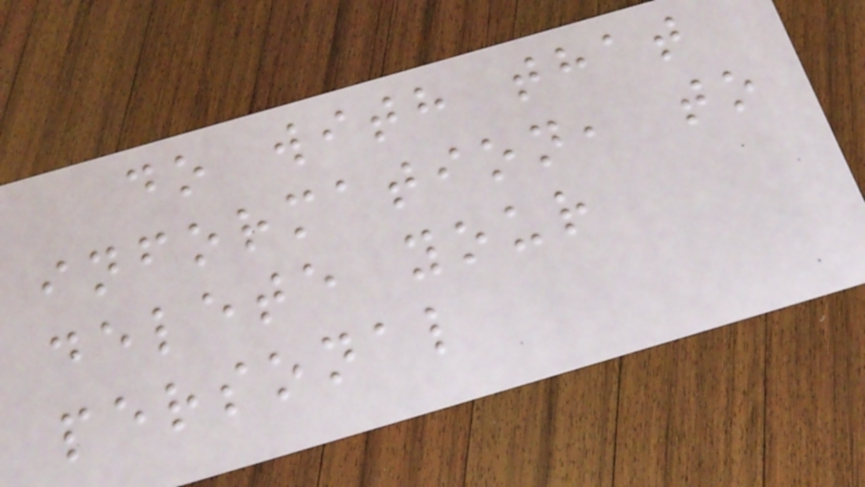do with that
information, to
delete your
personal
